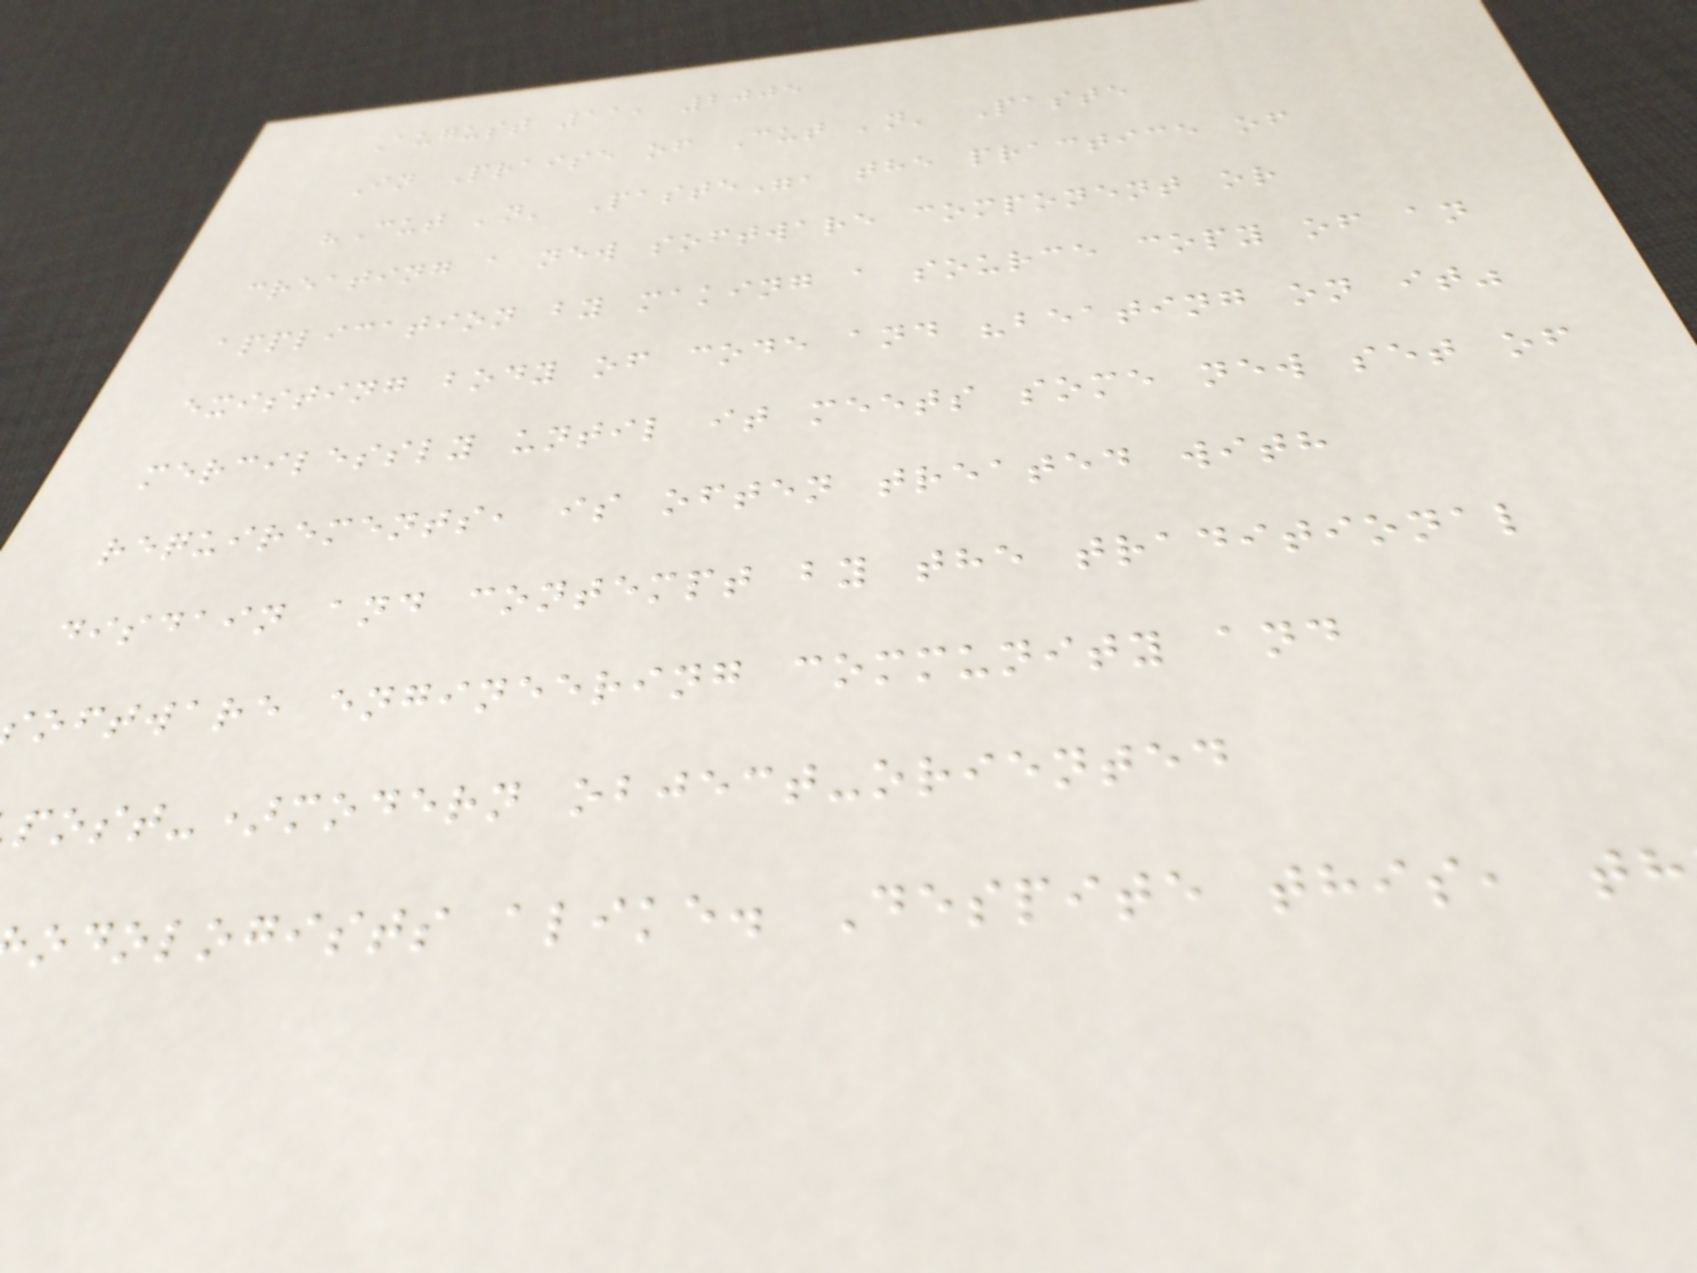August 11, 2005
In Praise of Cut 'n' Paste
"Cut 'n' Paste", the practice of
creating a new software component or
application by making a source copy of an
existing body of code and "beating on it"
mercilessly until it meets some new set of
requirements, is often treated with
disdain and contempt by the traditional
oftware engineering community and
post-)modern object-oriented
odologists alike. Despite this, th
